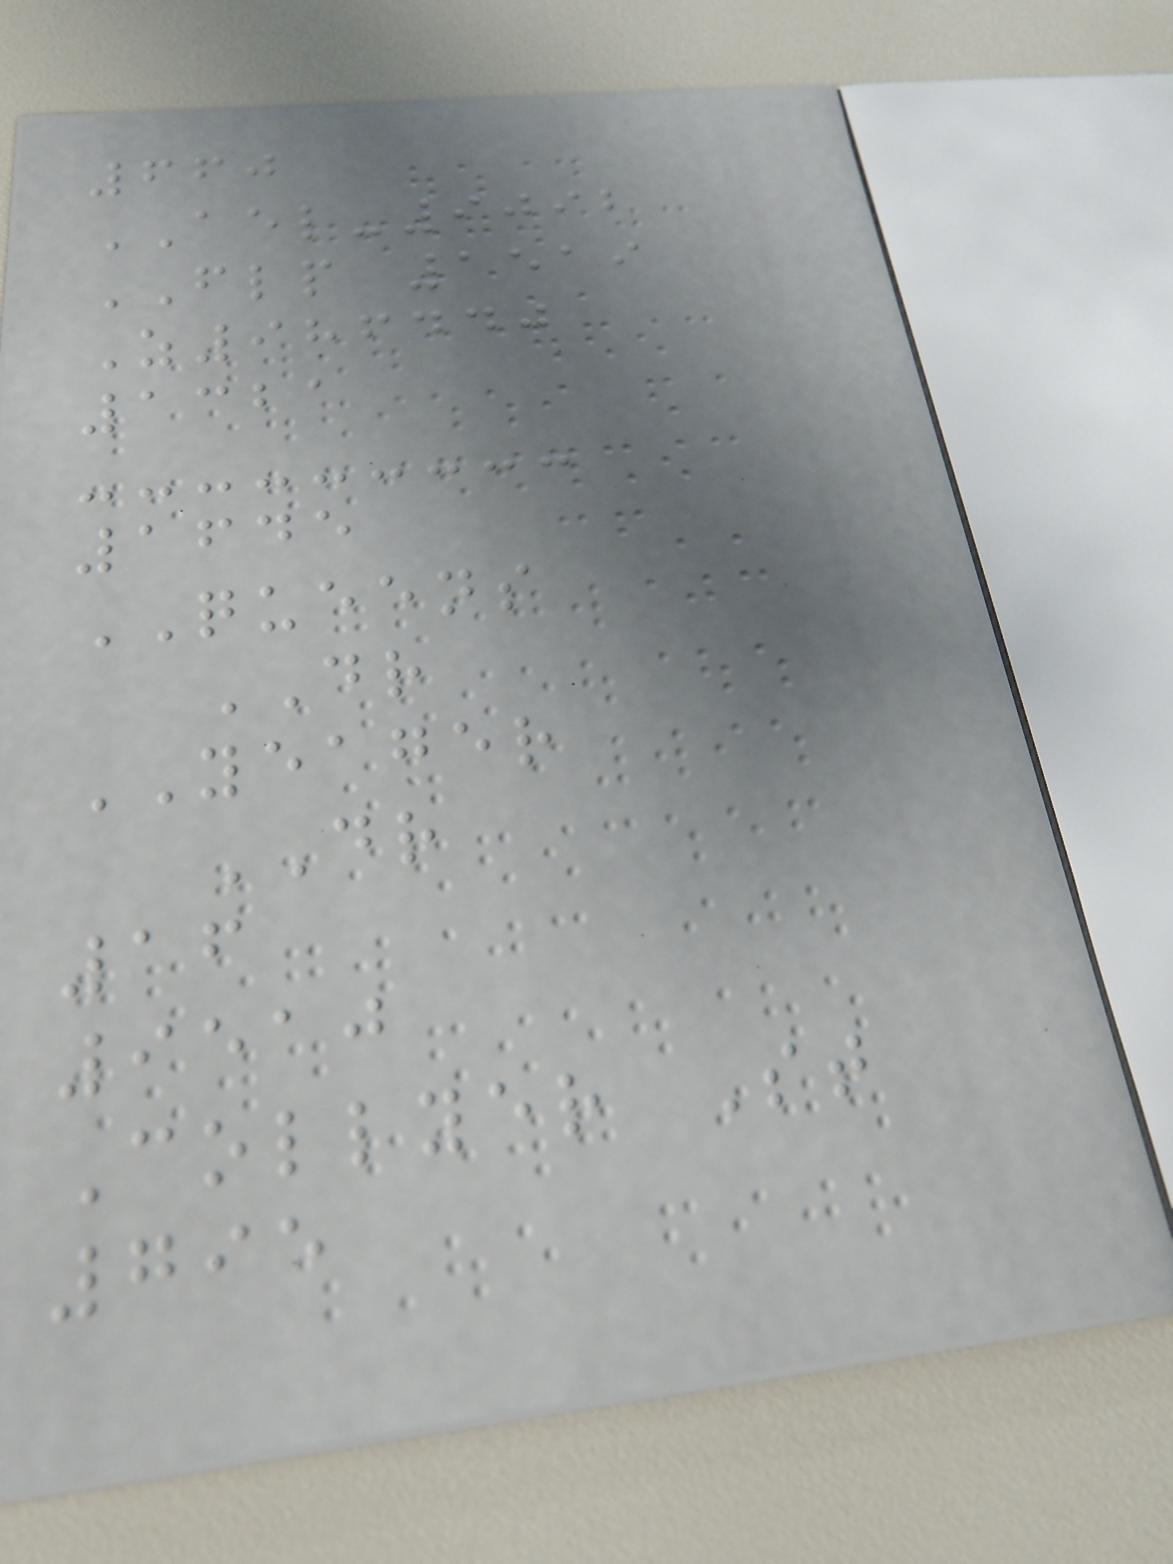660
AEL-9092
FLP 1519
Z986440
1321
1645
QUEENS
DR
YEAGER
DR
16
9510
Collyer St
795
